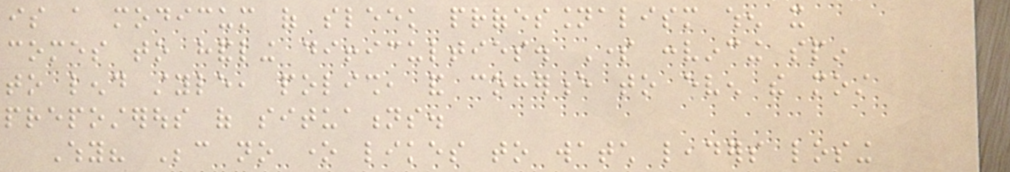is a modicum of sleek professionalism when it
comes to handling difficulties. Some convincing spin
to lend style, polish, and coherence to even the most
preposterous of situations.
Why? Because no one likes to watch leaders losing
